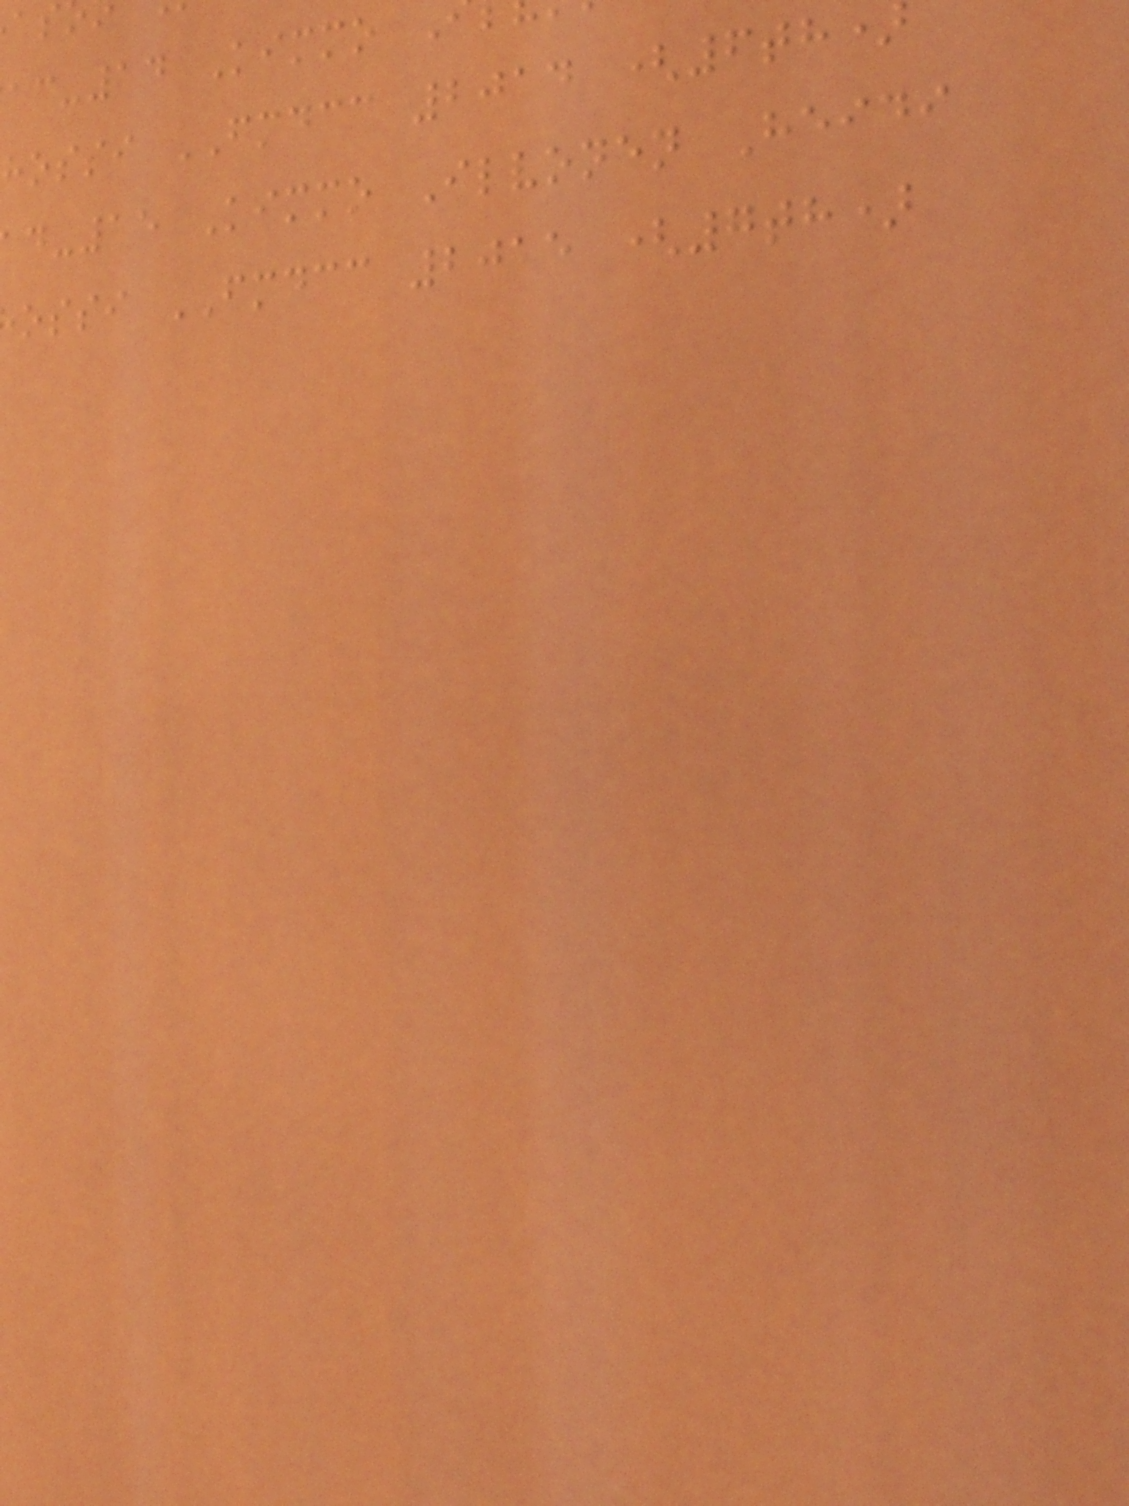-14 Kimmo
hossi FMDCC 2014 (6th
-15 Kimmo Ilvonen Heidi
ossi FMDCC 2015 (7th)
